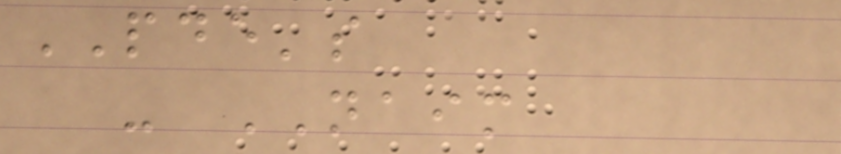PDE's
- NAIM
